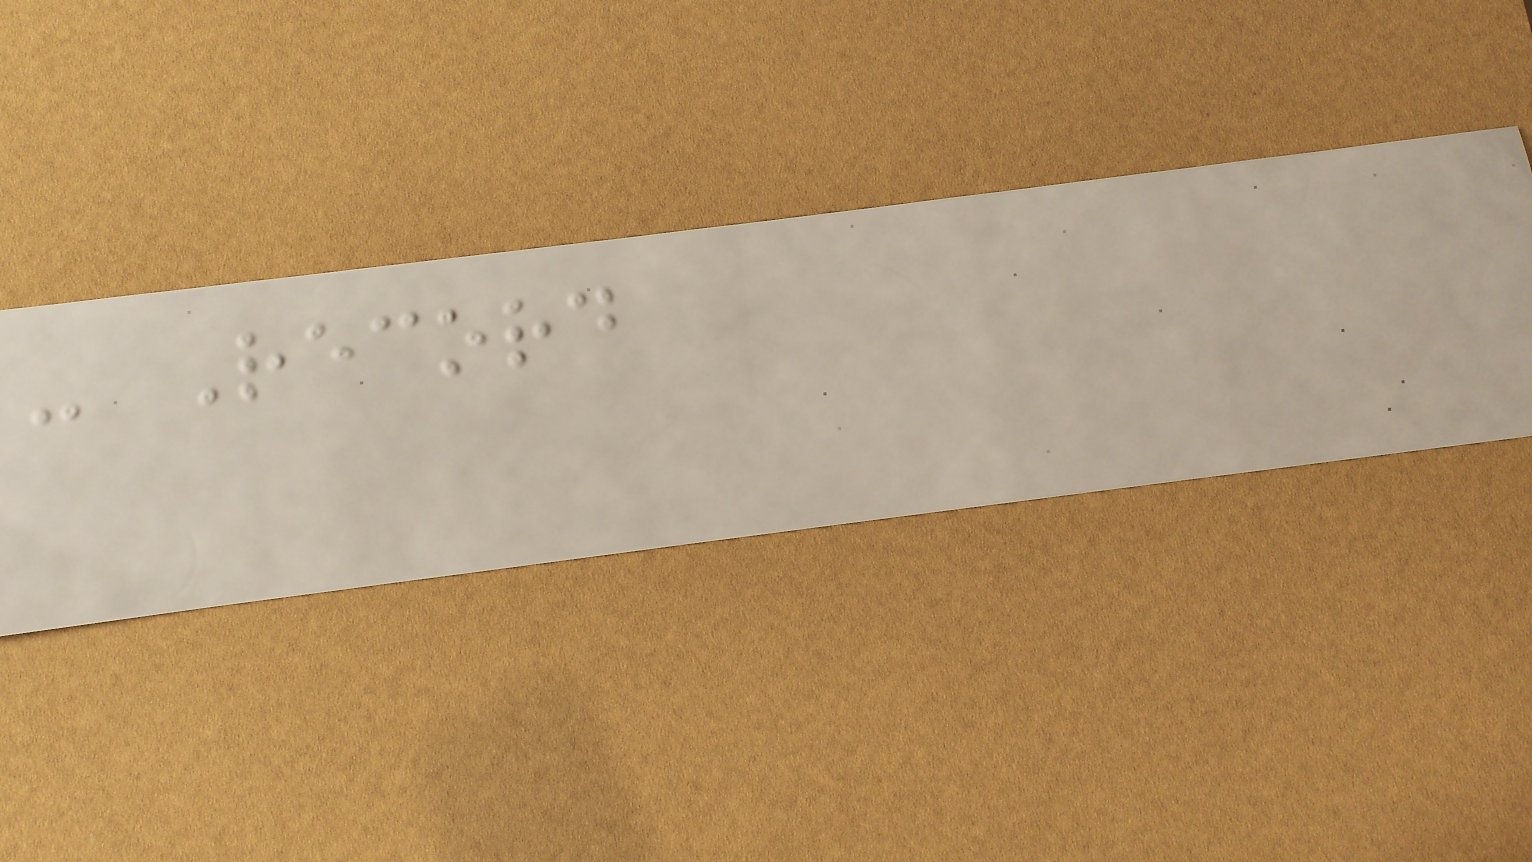- Record
